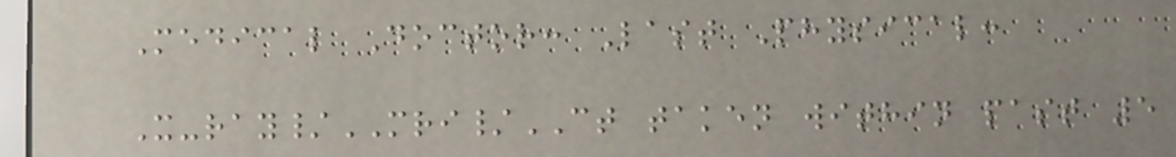Medical Doctor: Last Physical:
X-ray/MRI/CT taken within past 5
